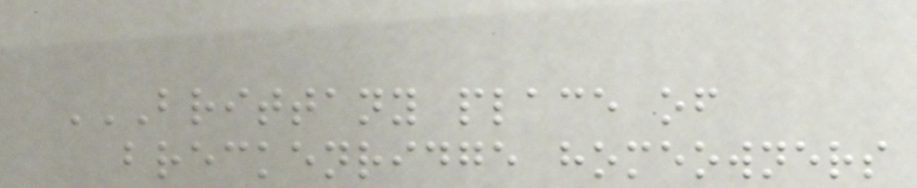BRITTANY PLACE OF
BRECKENRIDGE HOMEOWNERS
